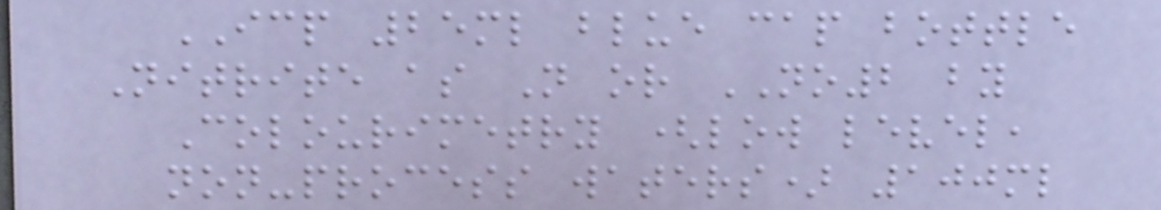ICP 25ml blue cap bottle
Nitrite as N or NO2 by
Colourimetry (low level,
non-process waters) 100ml
